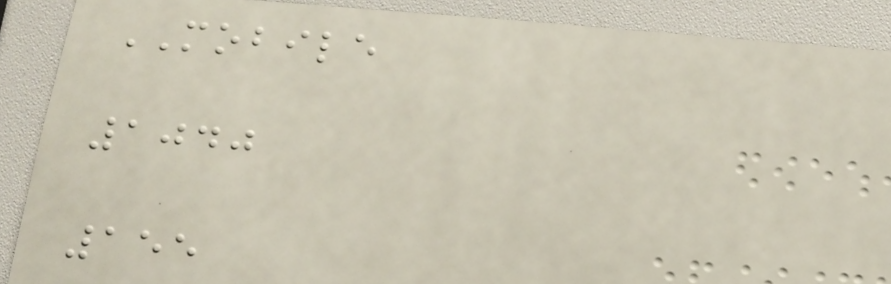MOBILE
1040
155
